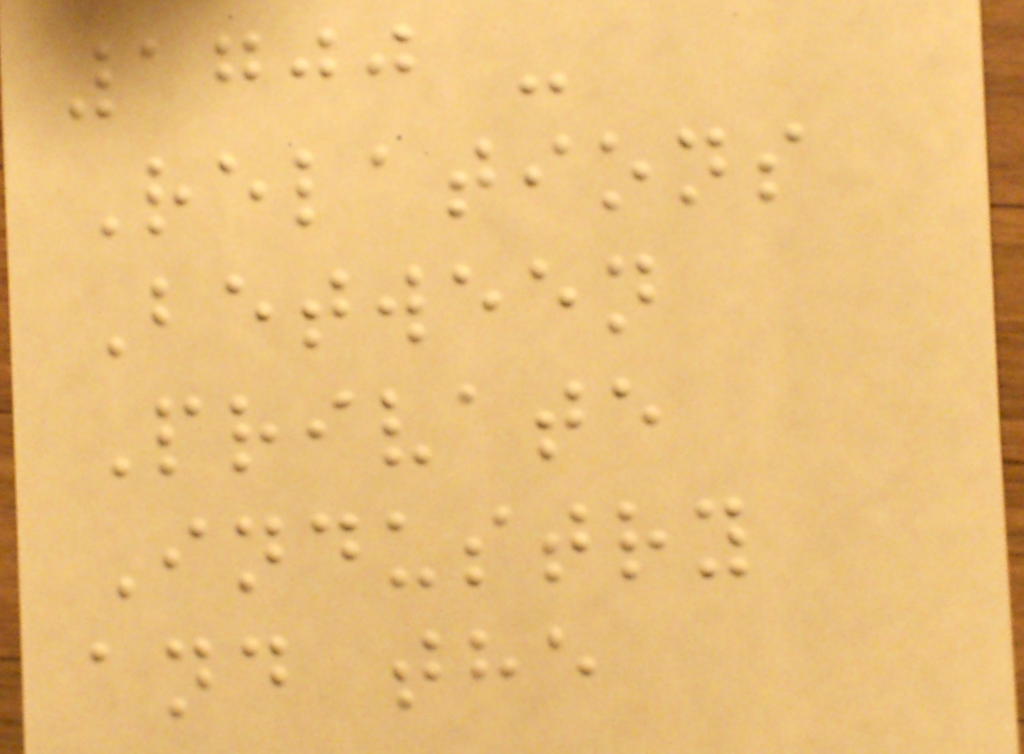1700 -
Relations
Between
Private
Industry
and the
